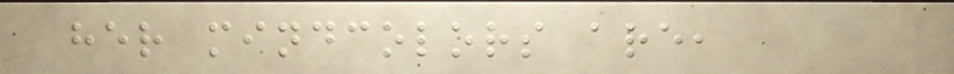her mindcolors are,
